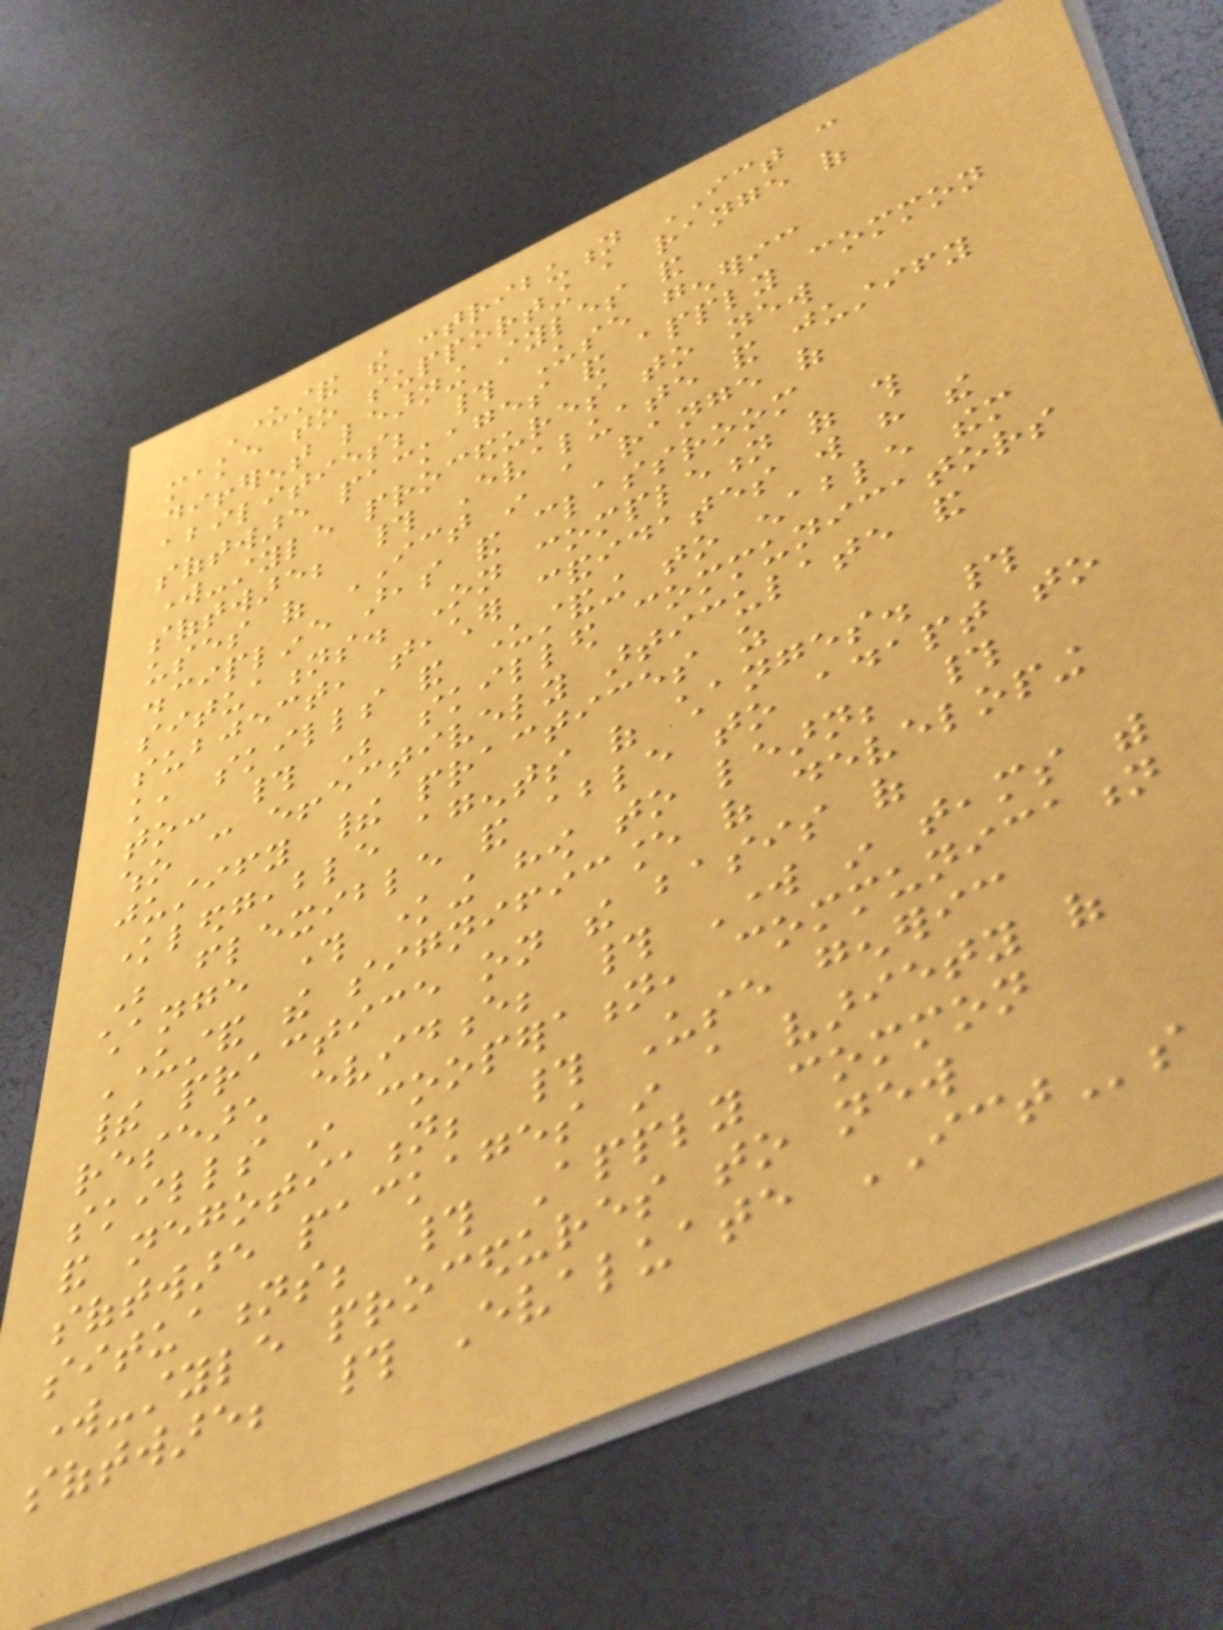Understand the contribution ICT can
make to supporting a range of
different learning styles and
abilities; # Use generic
software packages and apply common
work-style procedures to new
software; # Evaluate and justify
uses of ICT in a range of
discipline areas and classroom
situations. On completion of this
subject, teacher candidates will have the
knowledge, skills and understanding to enable them
to: # Be skilled communicators
who can effectively articulate and
justify their practices as
knowledgeable agents of changes. #
Be flexible and able to adapt to
change through knowing how to learn; #
Understand the significance of developing
their practice on the basis of
research evidence; # Work in teams with
skills in cooperation, communication
and negotiation; # Use generic
software packages in a variety of
situations; # Apply common
work-style procedures to new
software; # Evaluate ICTs
